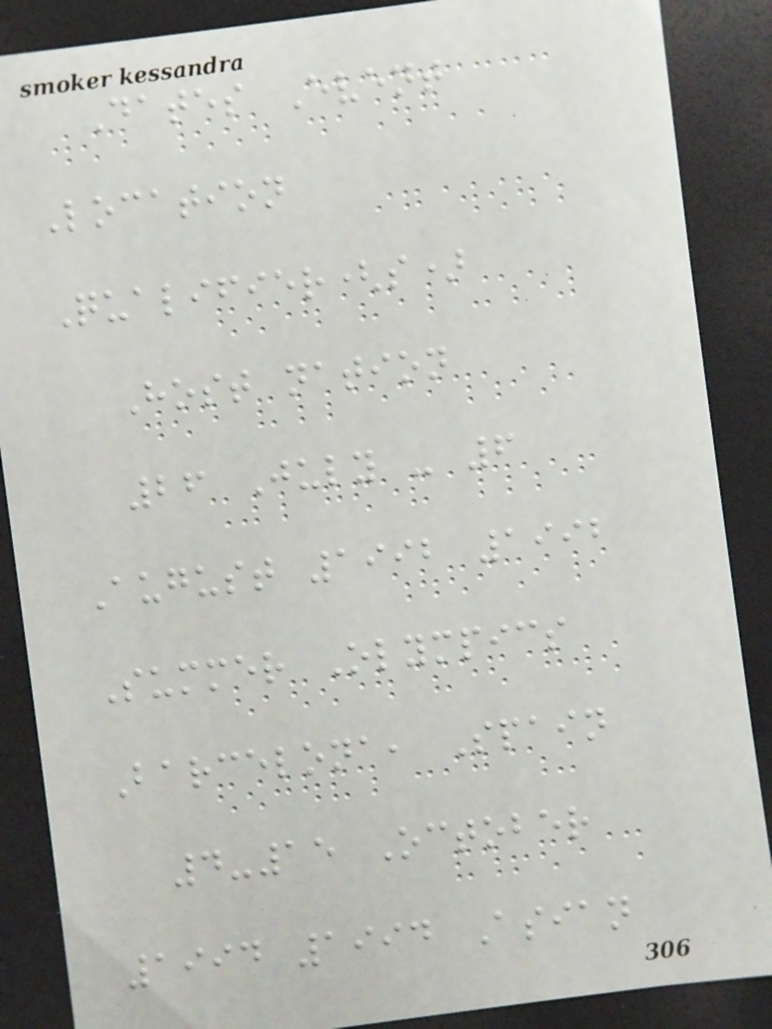Dates Event
Location
Qualifier(s)
Host nation
26 July - 6
August 1992 1992
Summer Olympics
Barcelona, Spain
4-15 October
1994 1994 Asian
